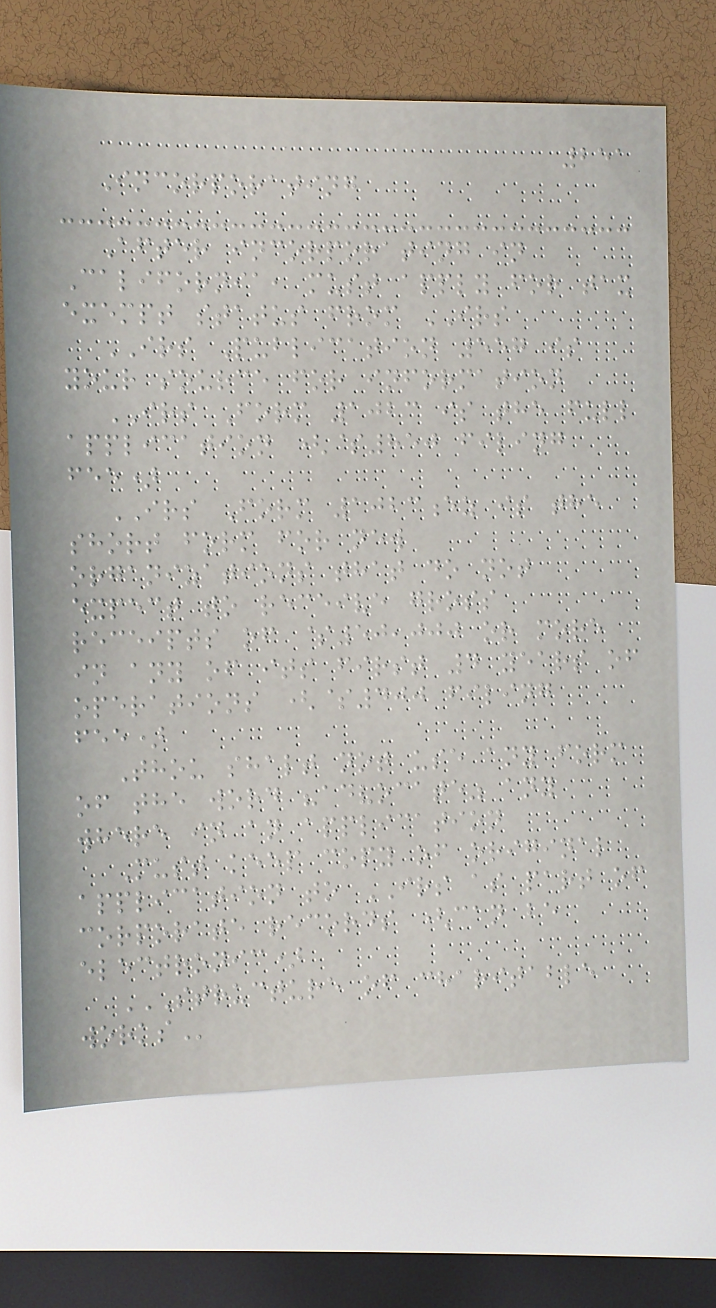251
Incorporating
After incorporating in
California, must apply for tax
exempt status from IRS
IRS Publication 557 is
your source for information
IRS Form 1023 is the full
application ($850 filing
fee)
IRS Form 1023ez is the
short form for new
organizations that do not
expect to receive gross
receipts of $50,000 or more
in any of its first 4 years of
operations ($400 filing
fee)
Thou shalt not use any form
of the word "advocate" any
where in an application
Must keep copy of original
application to IRS as part of
corporate records (can be
electronic)
STRUCTURE OF CHARITABLE
WORKS
